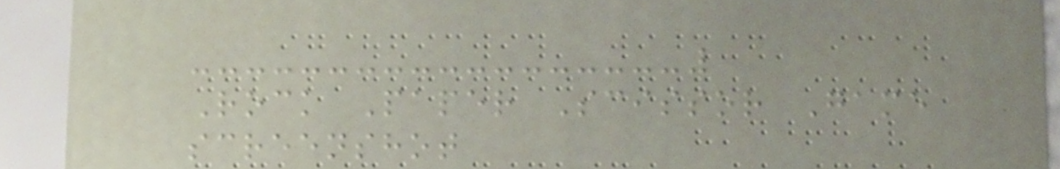Rock Paper Scissor Game
screenshot
